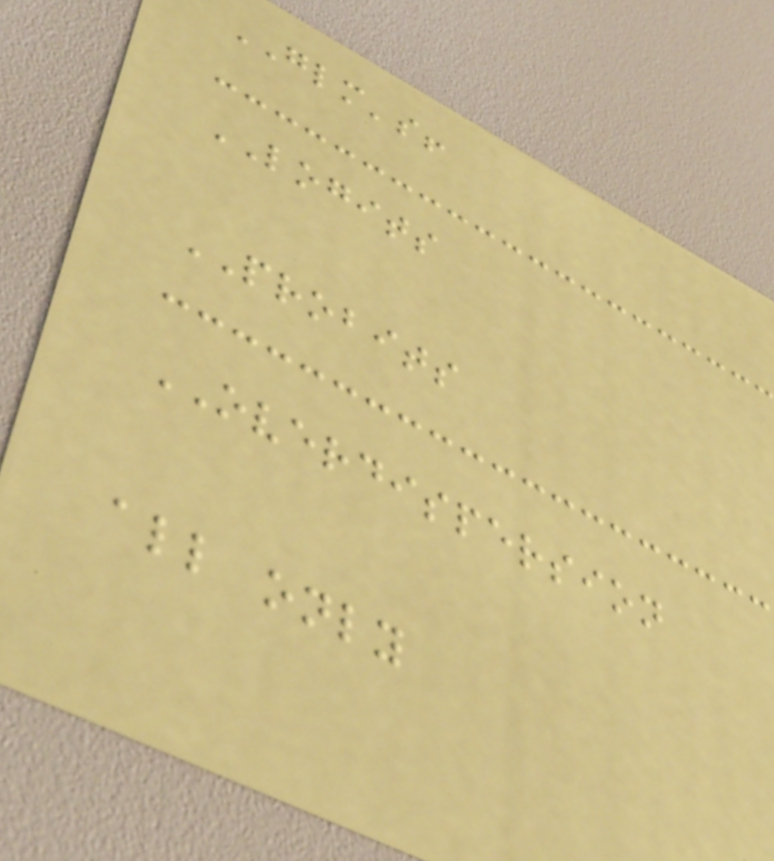GLM's!
LOGITS
PROBITS
OVERDISPERSION
all only
